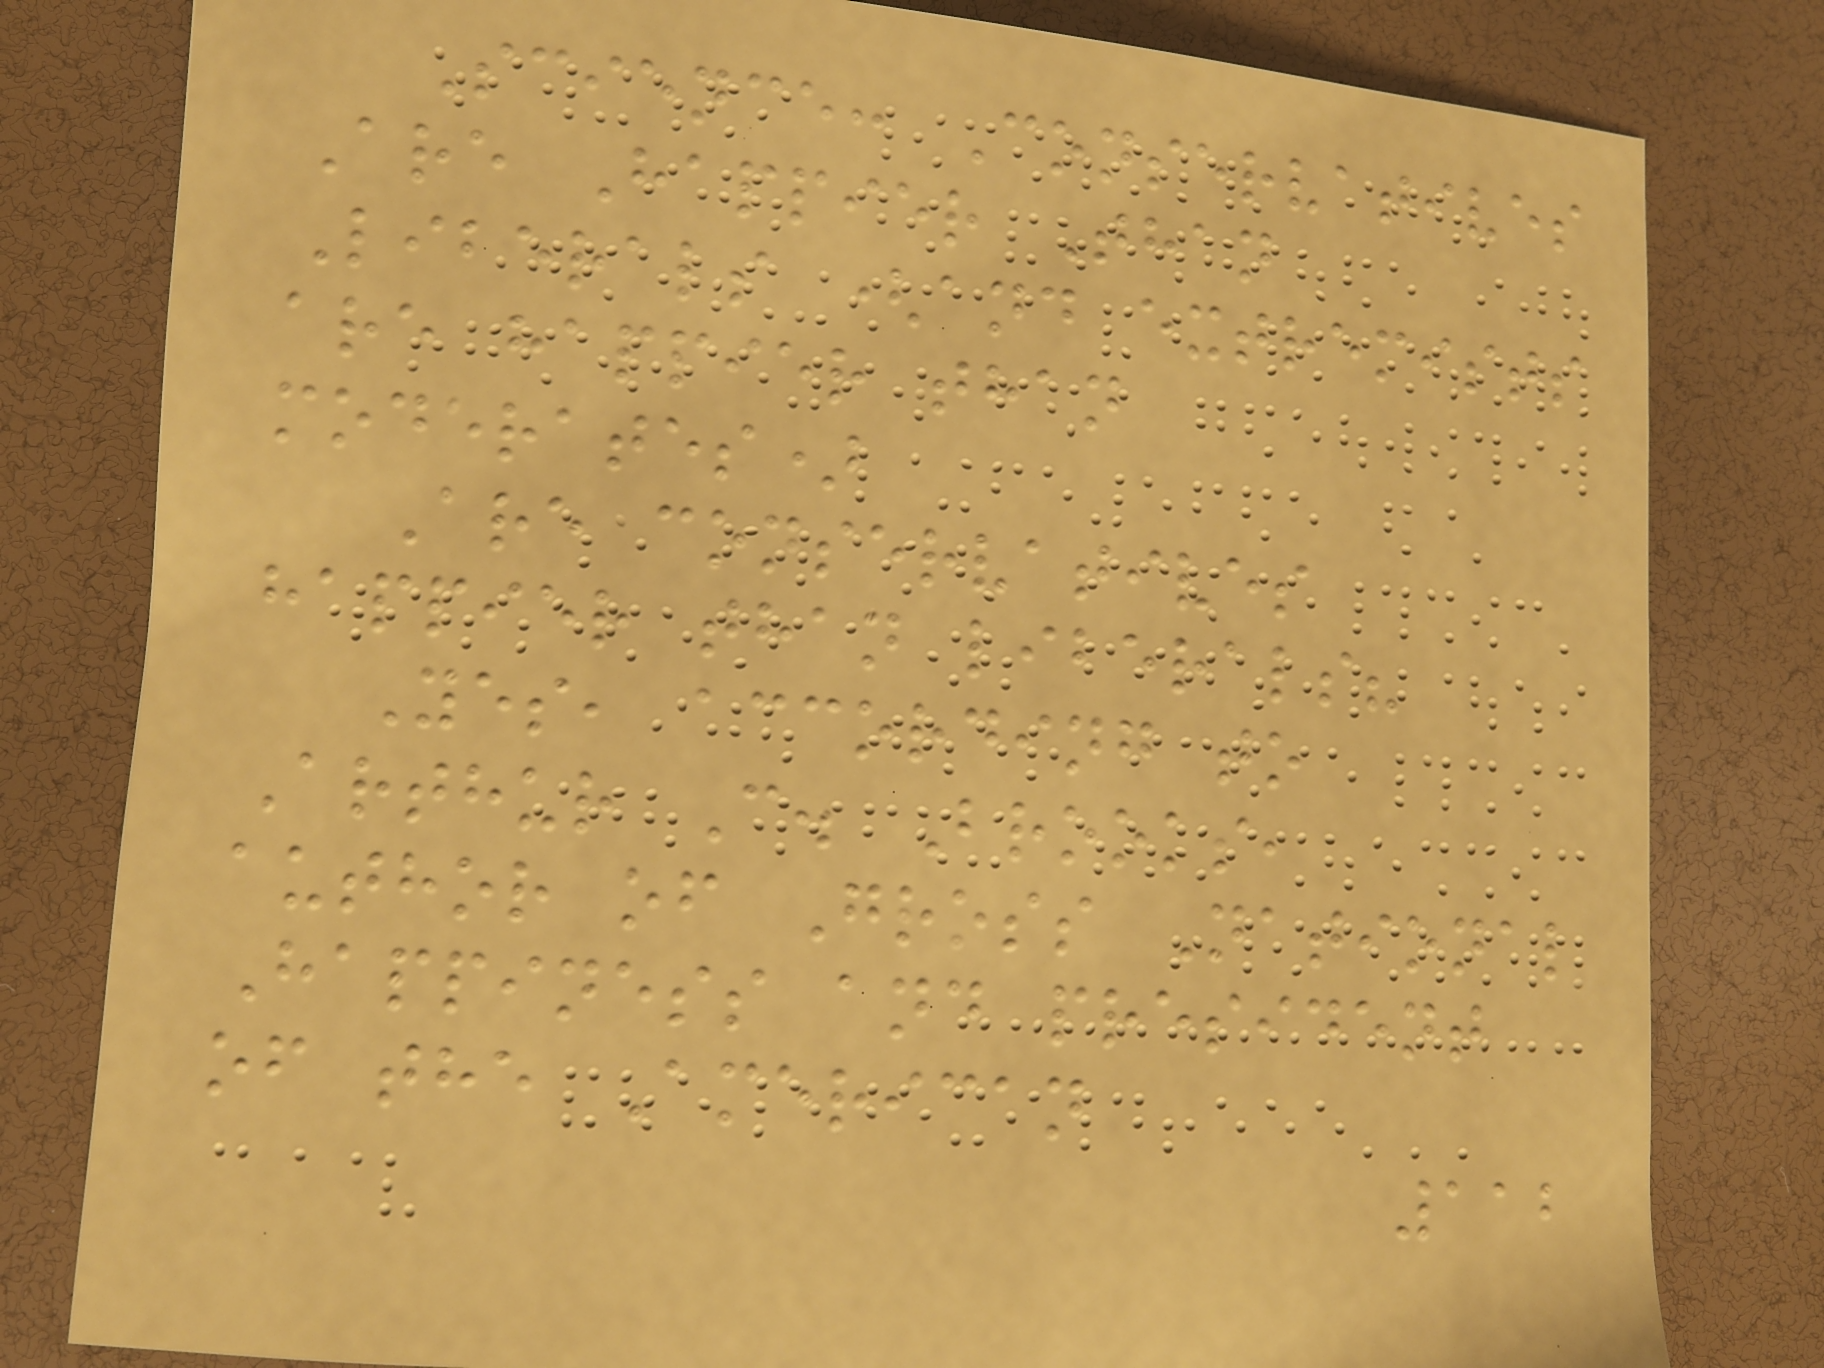Science: Conservatives
Are Happier Than
Liberals (and extremists
are happier than
moderates)
Are conservatives
happier than liberals?
Yes, according to
Arthur C. Brooks,
author of Gross National
Happiness and president
of the American
112
